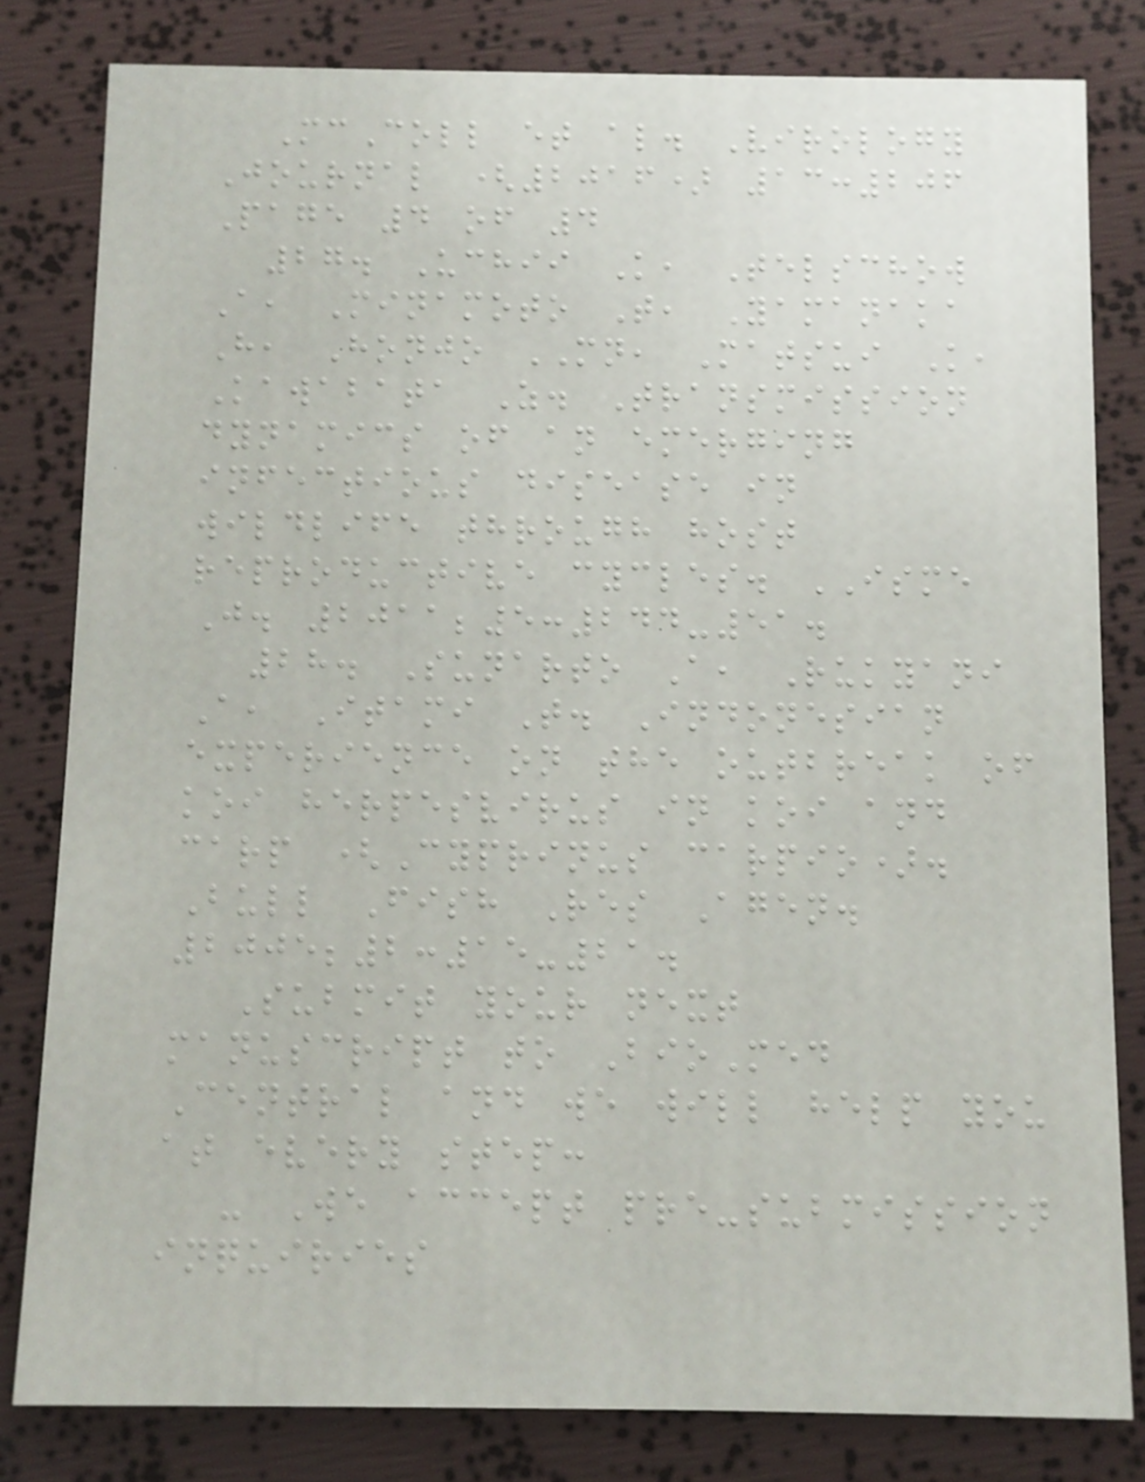McColl et al. Virology
Journal (2016) 13:206
Page 4 of 4
27. Uchii K, Telschow
A, Minamoto T, Yamanaka
H, Honjo MN, Matsui K,
Kawabata Z. Transmission
dynamics of an emerging
infectious disease in
wildlife through host
reproductive cycles. ISME
J. 2011;5:244-51.
28. Sunarto A, Rukyani
A, Itami T. Indonesian
experience on the outbreak of
koi herpesvirus in koi and
carp (Cyprinus carpio).
Bull Fish Res Agen.
2005;2:15-21.
Submit your next
manuscript to BioMed
Central and we will help you
at every step:
- We accept pre-submission
inquiries
